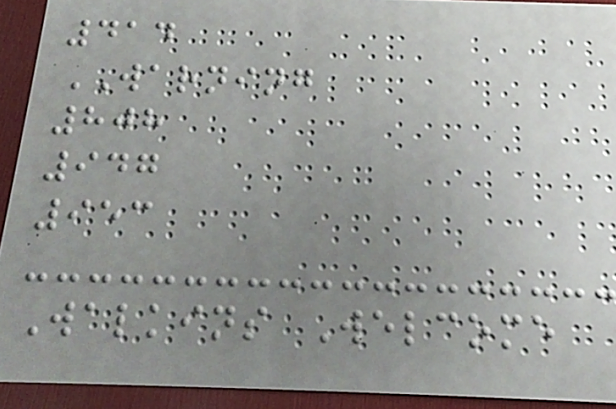414
WARNING
808
947
953
Walkins Welcome
